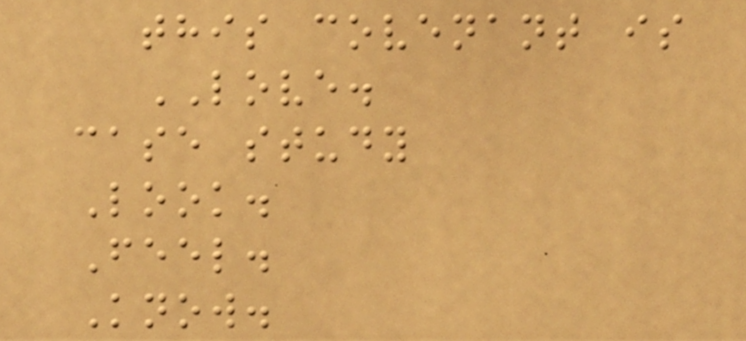this covenant is
LOVE.
case study
Look.
Feel.
Know.
